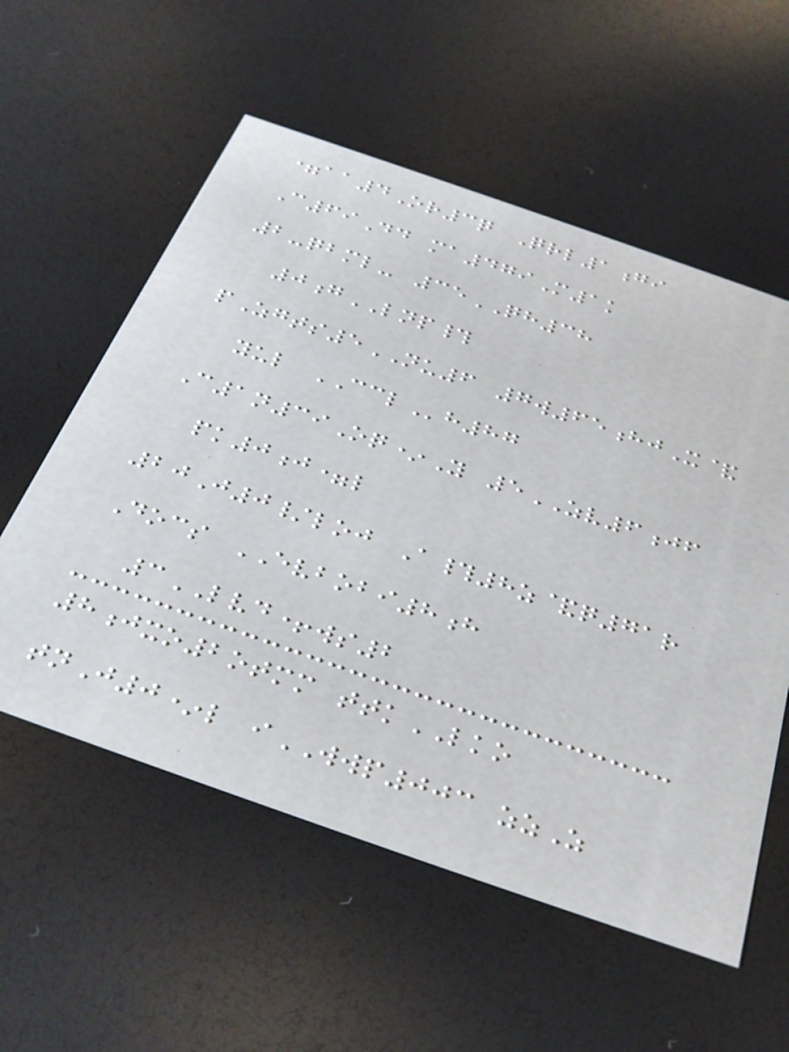=aa4Or3q Qrl1gi
C69Dd ma479M1k
2-qbml- 35QH38
0gLNP#
pZgts5NU6 7w65hjX&
yul CCLh87
C1n39Oq*Y 5ZV6jf
pk0j=l
20J0/loj A#8z&q71r
Docs EVBOBI8h
3LVD+ws2
8jxo2otmm ttkLKO
tnJ0*l iWWP003 zzZ
